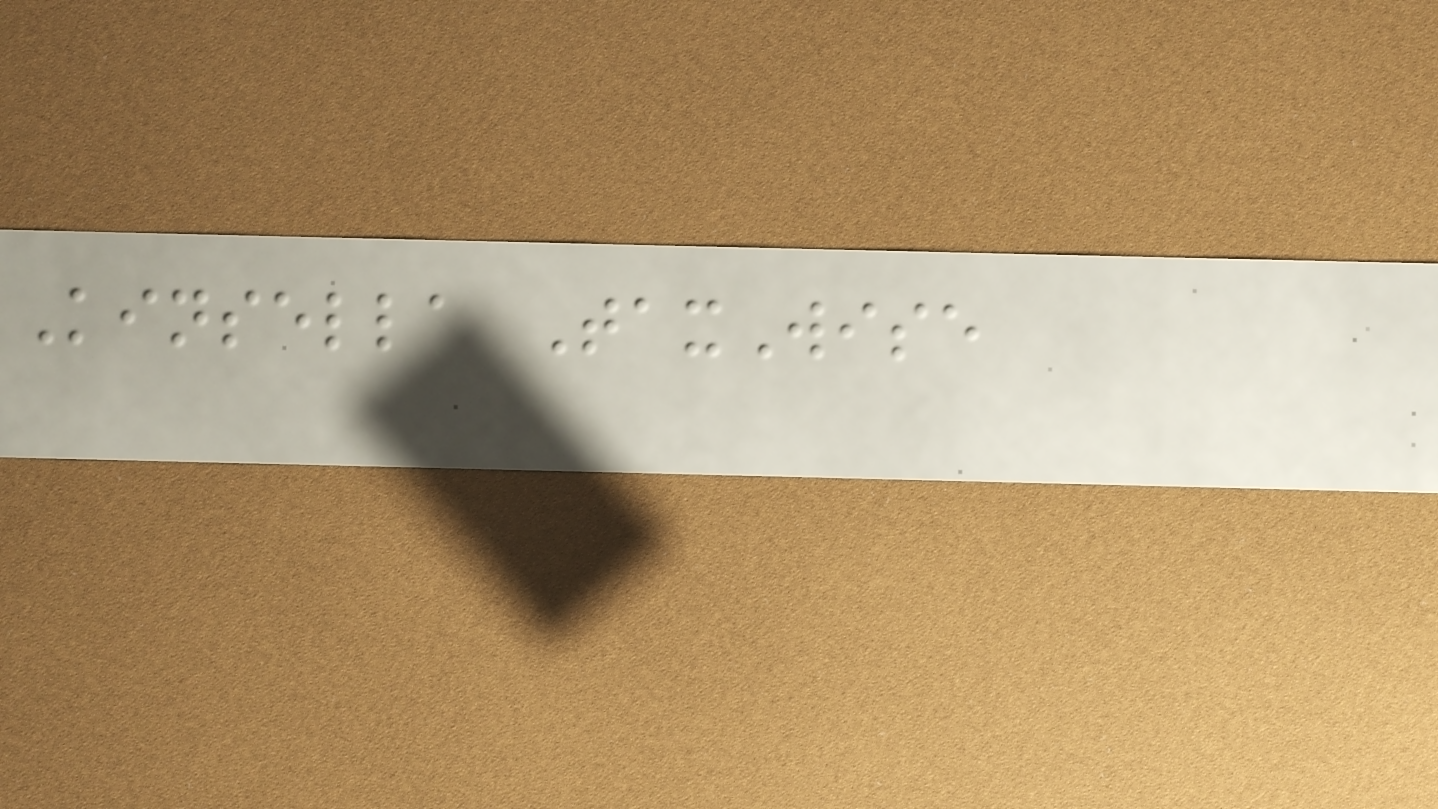Kinsella TaxWise
